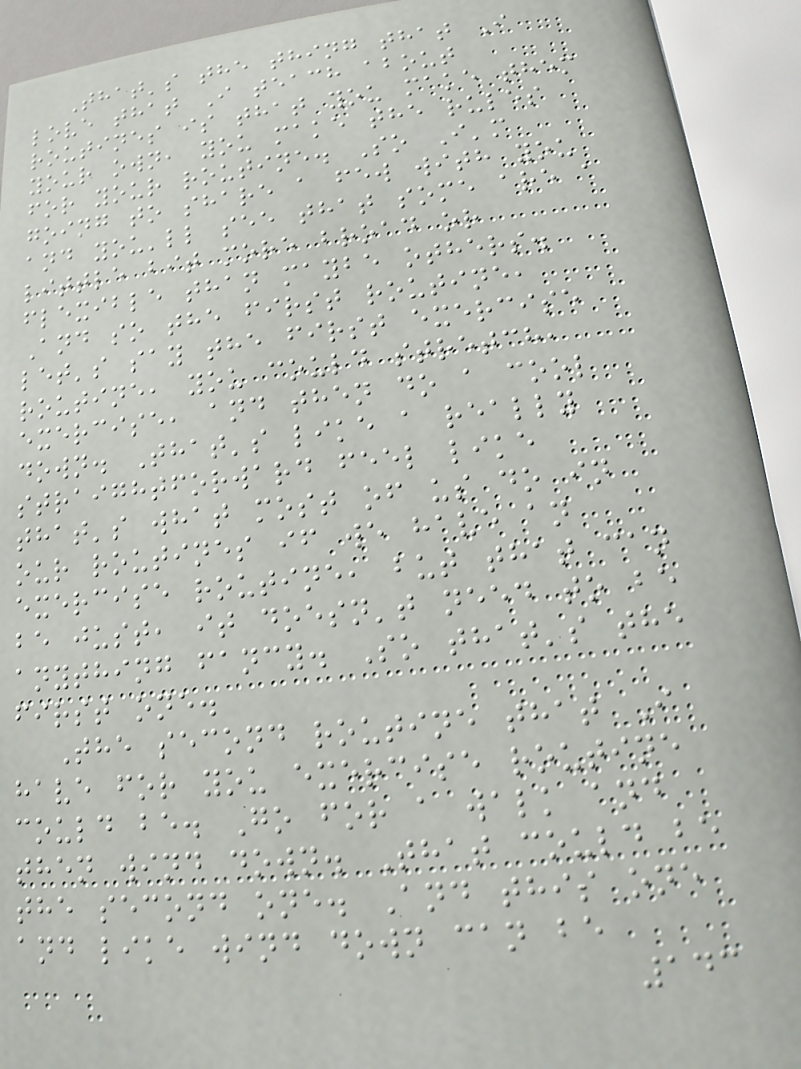That's the thing that I
love that I teach about
routines is that you make them
your own, you make the rules
for your routine. So I'm
going to share a few with you
and you'll see that some are a
little bit more broad or
flexible than maybe others.
And so the first routine,
let's say the first exercise
routine, you could stretch,
exercise, and then do a cool
down. That's like a really
straightforward feel like
that's what most of us do in
our routines if we have an
exercise routine, but that can
be just, it doesn't need to be
anything fancy. So that's the
first one.
The second routine that I
have for you exercise routine
could be. Go for a walk and
then wind down. That could be
the second one. And this one
and like wind down can be
143
